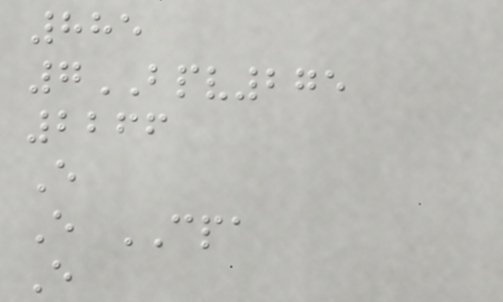885
7BPV275
2266
E
E CPA
E
